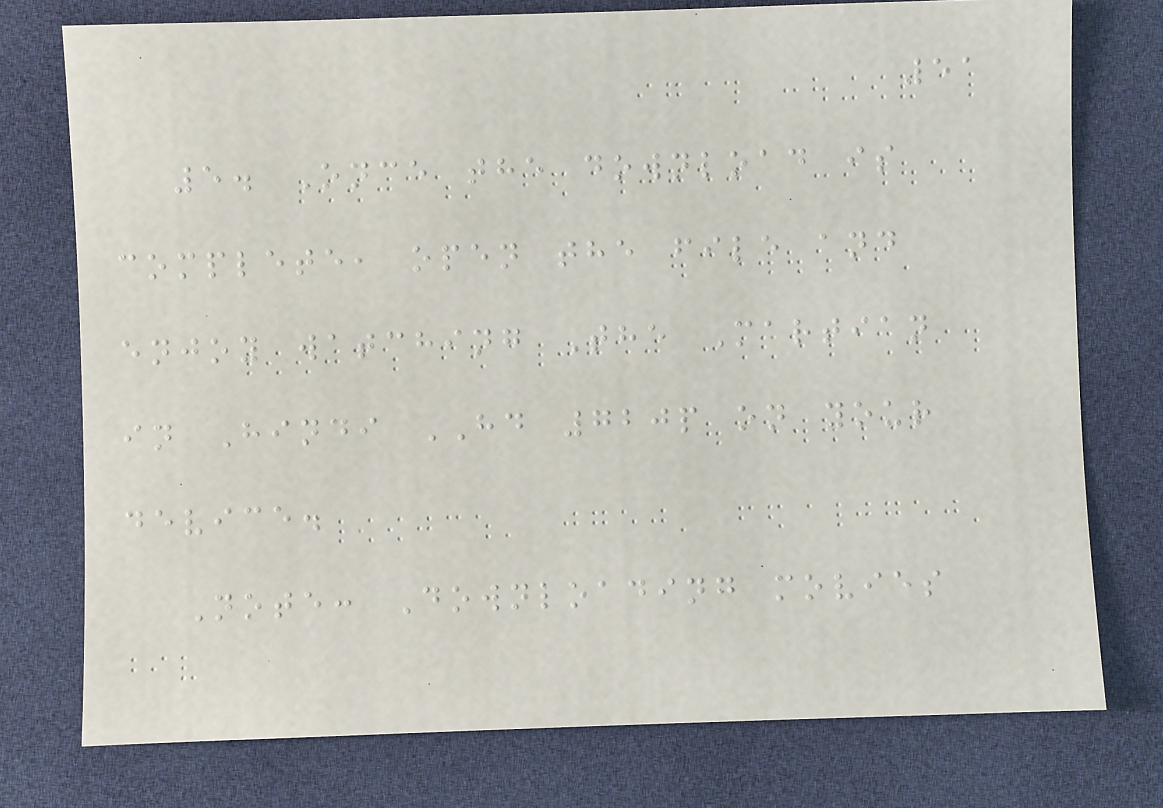51
5. Once the download is
complete, open the file and
enjoy watching The Martian
in Hindi HD 720p on your
device.
Note: Downloading movies
